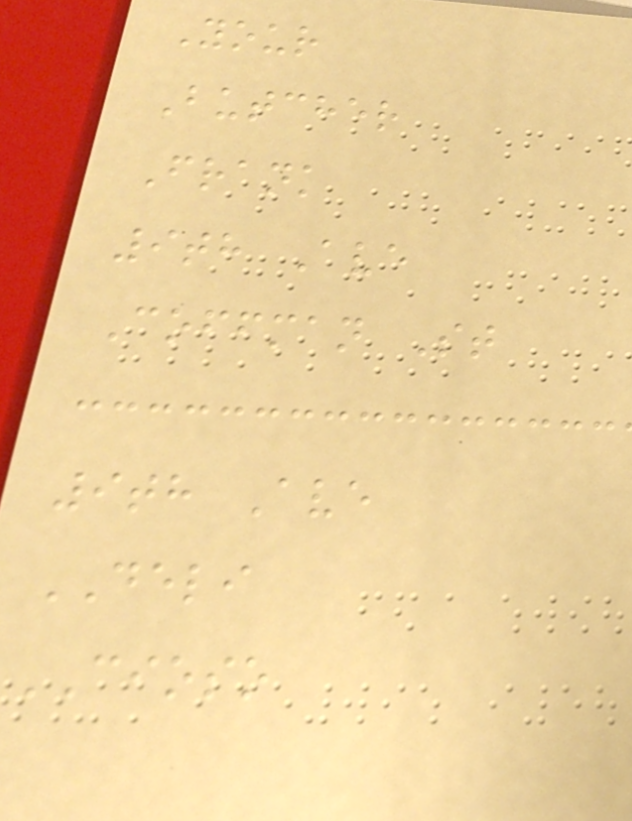Your
Butcher
Frank
9th Ave
Coffman St
9th Ave
DELI
CIOSO
